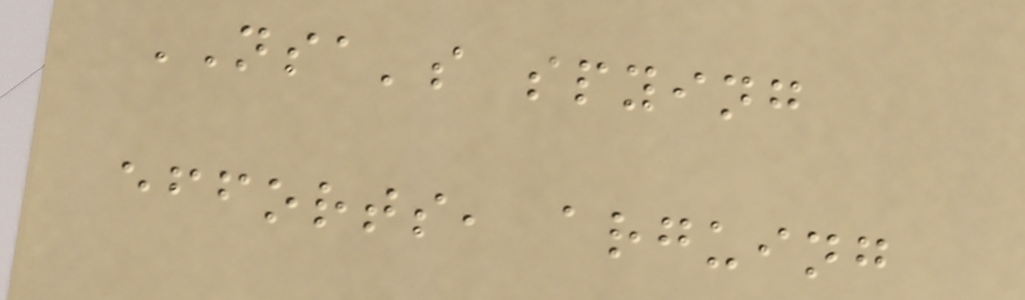NSA's spying
efforts, arguing
